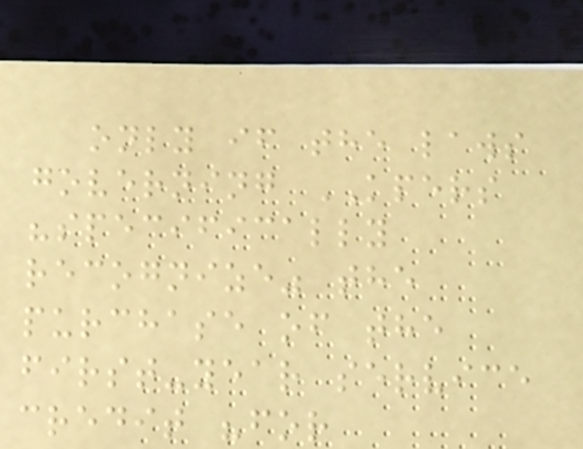only if the laws
governing KPERS
"specifically
recognize" the
purchase of the
first-year service
credit "for
